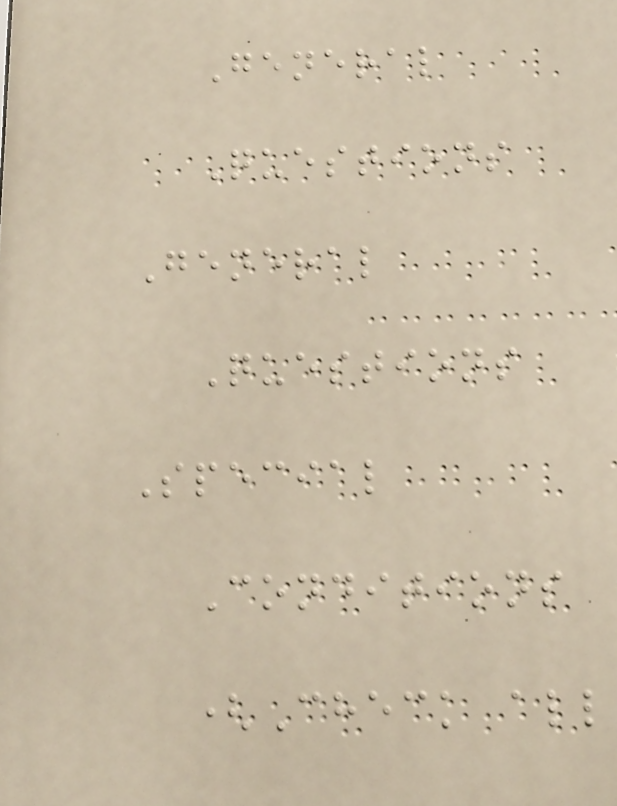General
Questions
General
Questions
Special
Conditions
(Check all
